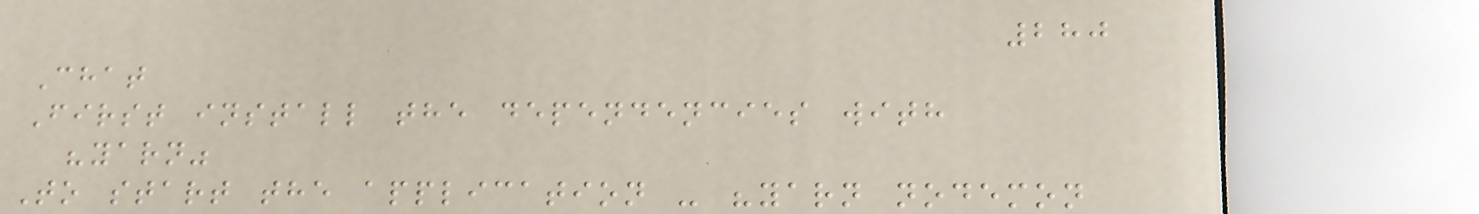280
Chat
First install the dependencies with
"yarn"
To start the application - "yarn nodemon
